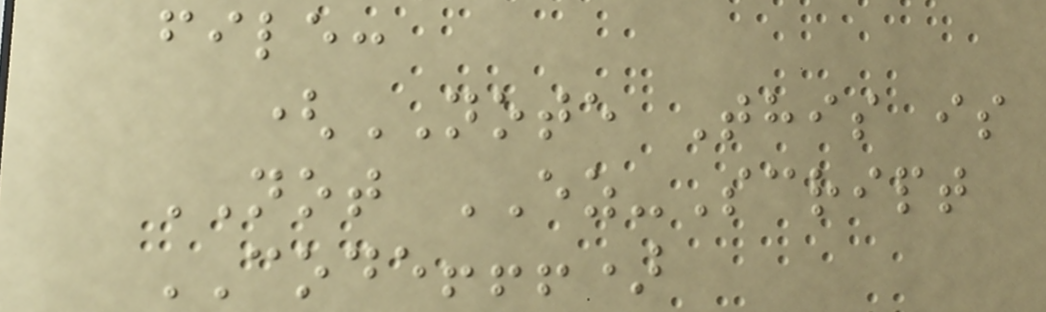file:
(NOTE This is
NOT EZ-Script
CODE!!!)
